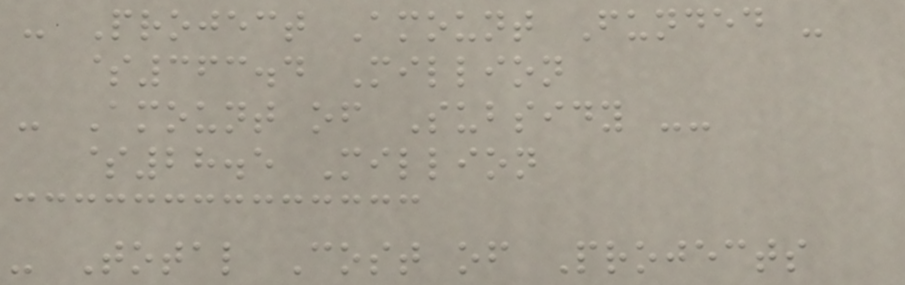- Project Amount Funded -
$363.4 Million
- Amount of Subsidy --
$28.5 Million
- Total Cost of Projects
